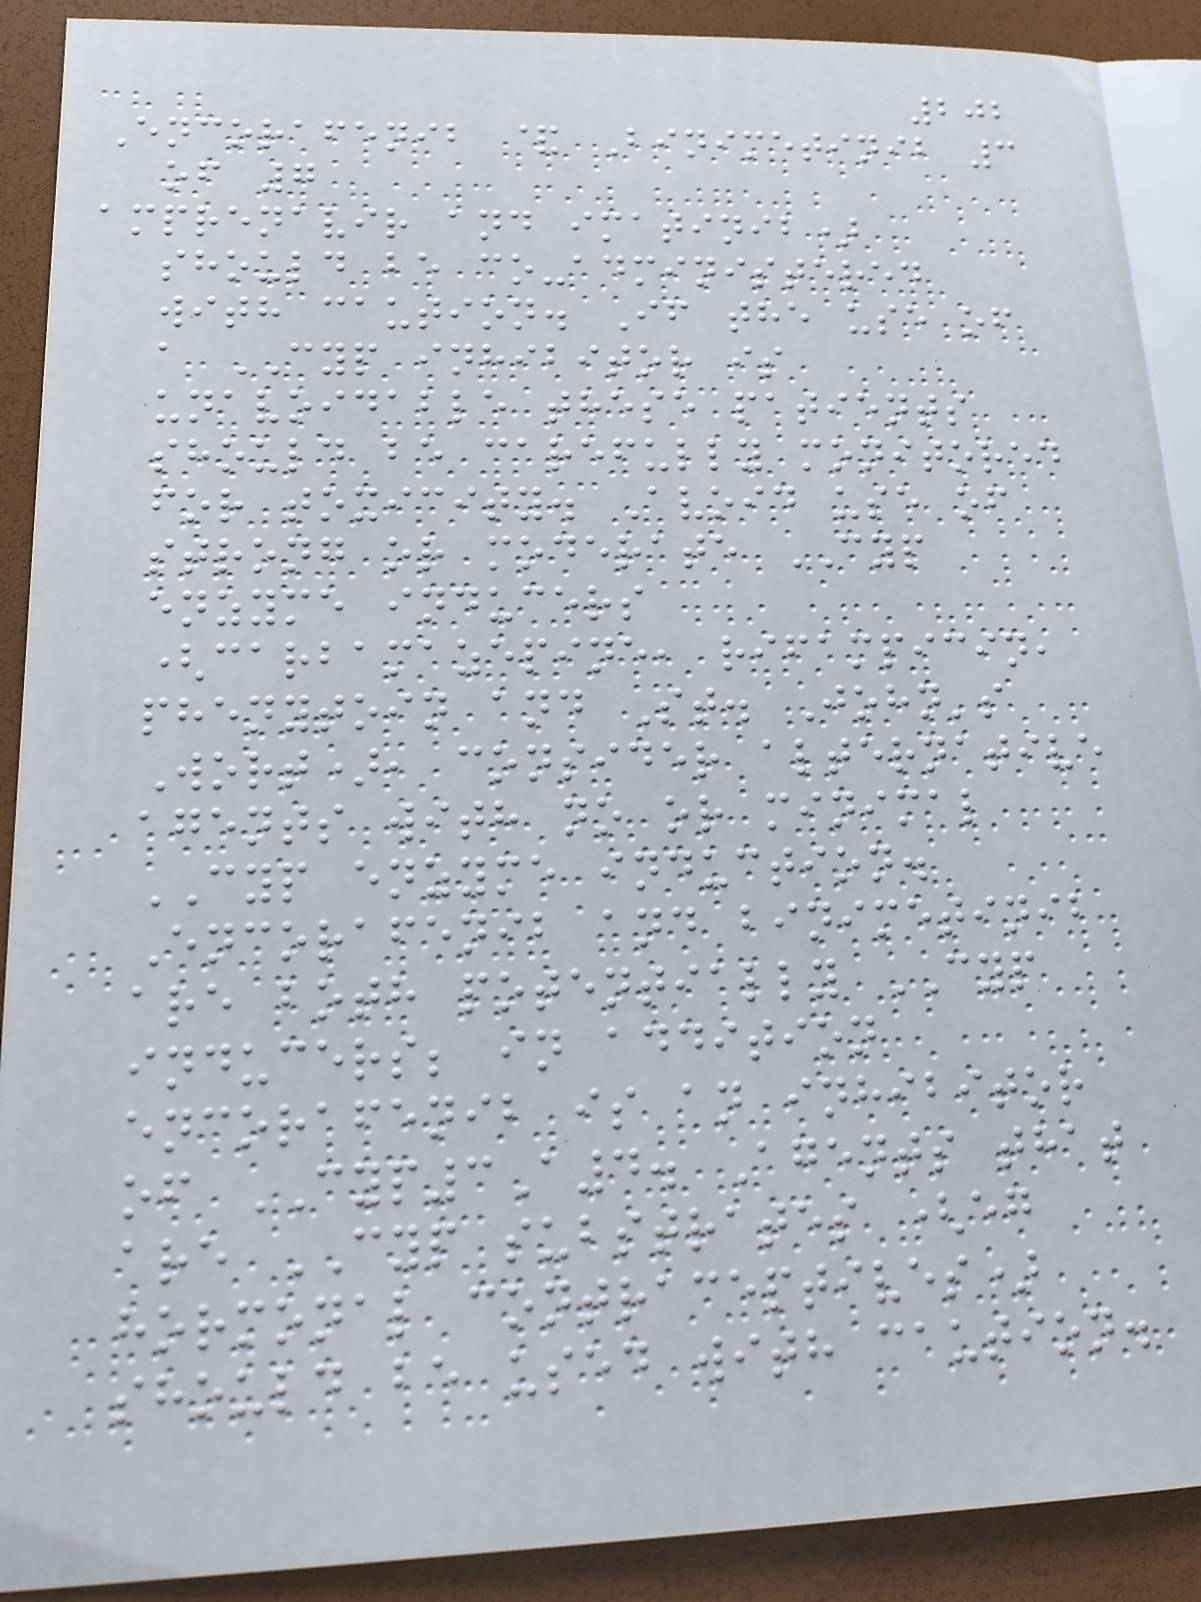202
Encorafenib & Binimetinib 3
of 7
amprenavir and imatinib)
should be co-administered
with caution. If the use of
a CYP inhibitor is
unavoidable these patients
should be carefully monitored
for toxicity. Avoid use of
strong or moderate CYP
enzyme inducers
(carbamazepine, rifampicin,
phenytoin and St. John's
Wort), consider alternative
agents with no or minimal
CYP enzyme induction.
Encorafenib and binimetinib
are both potentially CYP
inducers; in addition
encorafenib is an inhibitor
of CYP3A4. Agents that
are CYP substrates (eg
hormonal contraceptives)
should be used with caution.
